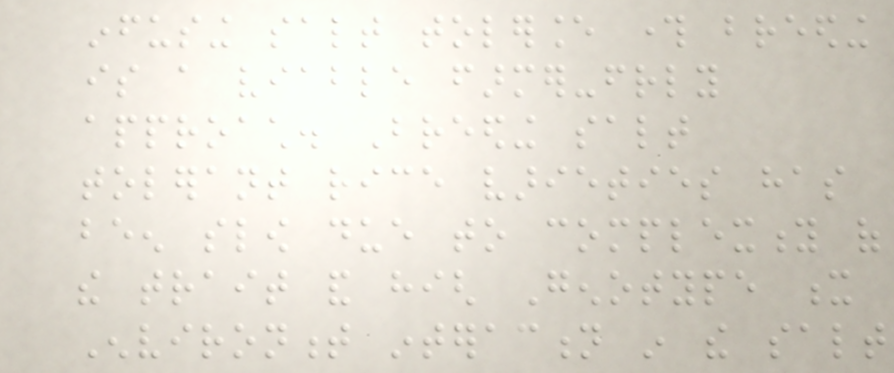infusing salt tolerance through breeding
is a viable farmer-friendly
approach. Breeding salt
tolerant rice varieties has
been slow due to complexity of
the trait and high Genotype x
Environment interaction in the salt
